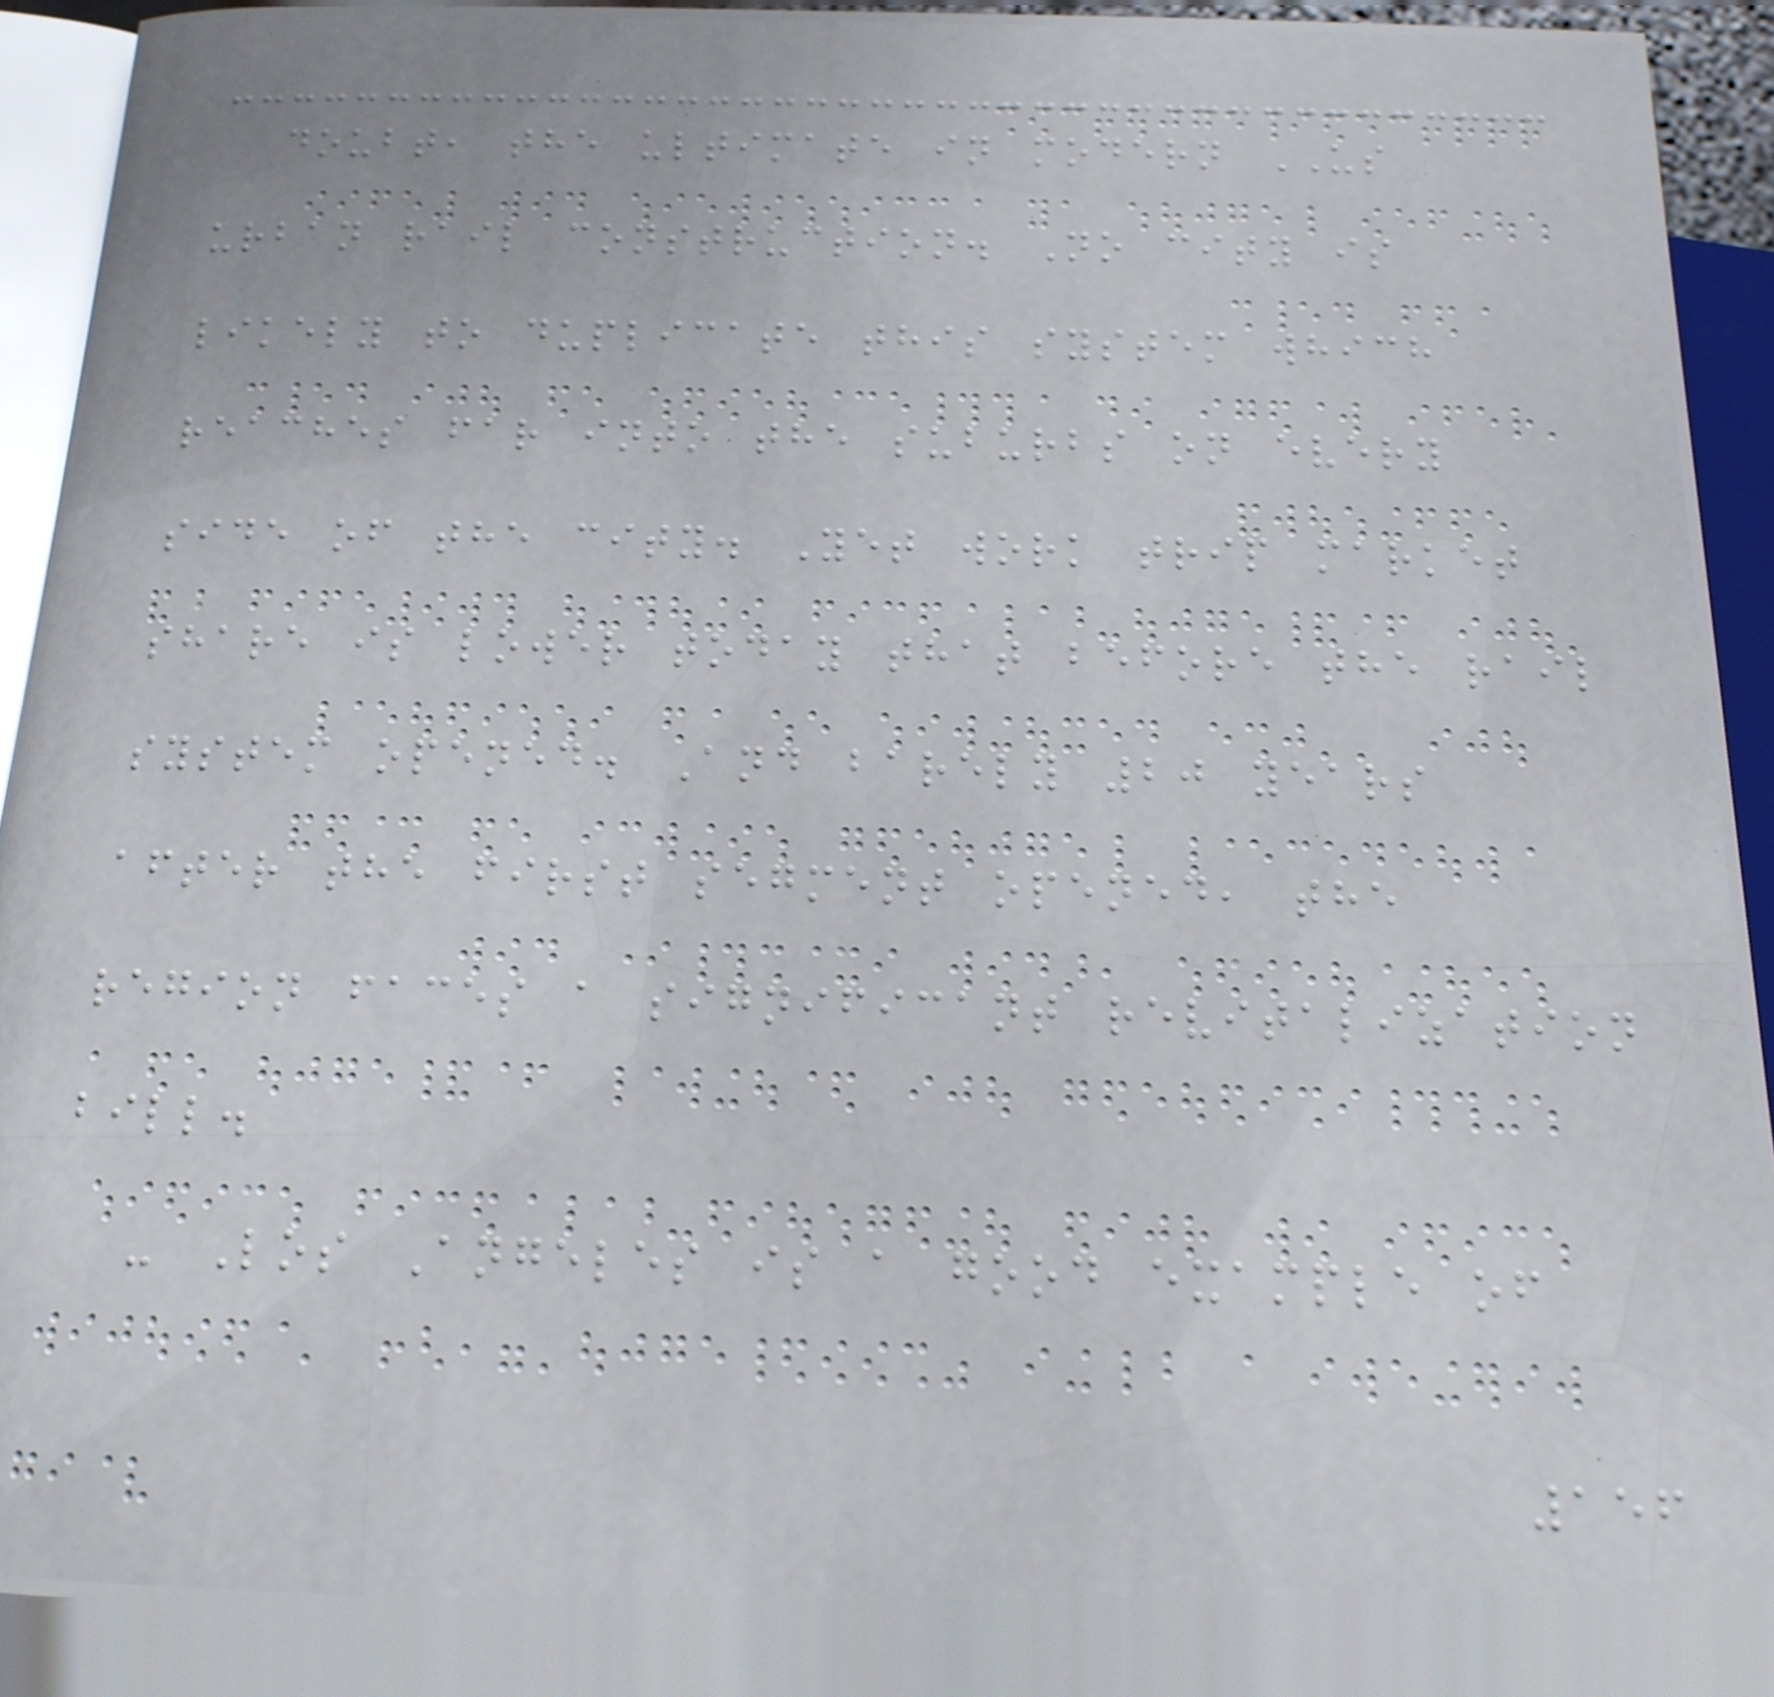doubt, the ultimate in modern US
urban rail construction. No city is
likely to duplicate this system which
reaches far into the suburbs on every
side of the city. Yet work trip market
share is lower today that before the rail
system opened. And barely 20 years
after the first segment opened, the
region faces a significant revitalization
bill.
- Los Angeles is a good example of
156
